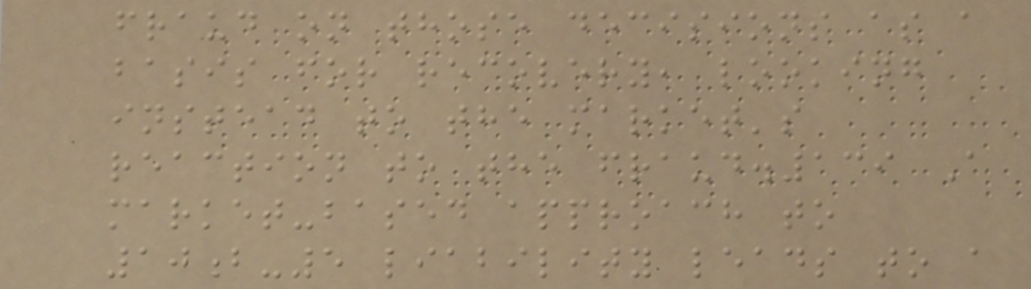fraud on those decisions as a
basis for recovery, looking
instead to the market's
reaction to the fraud.139 A
market-based approach to
10b-5 liability leads to a
